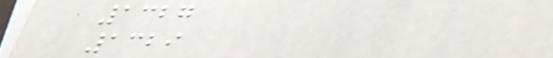1327
1329
